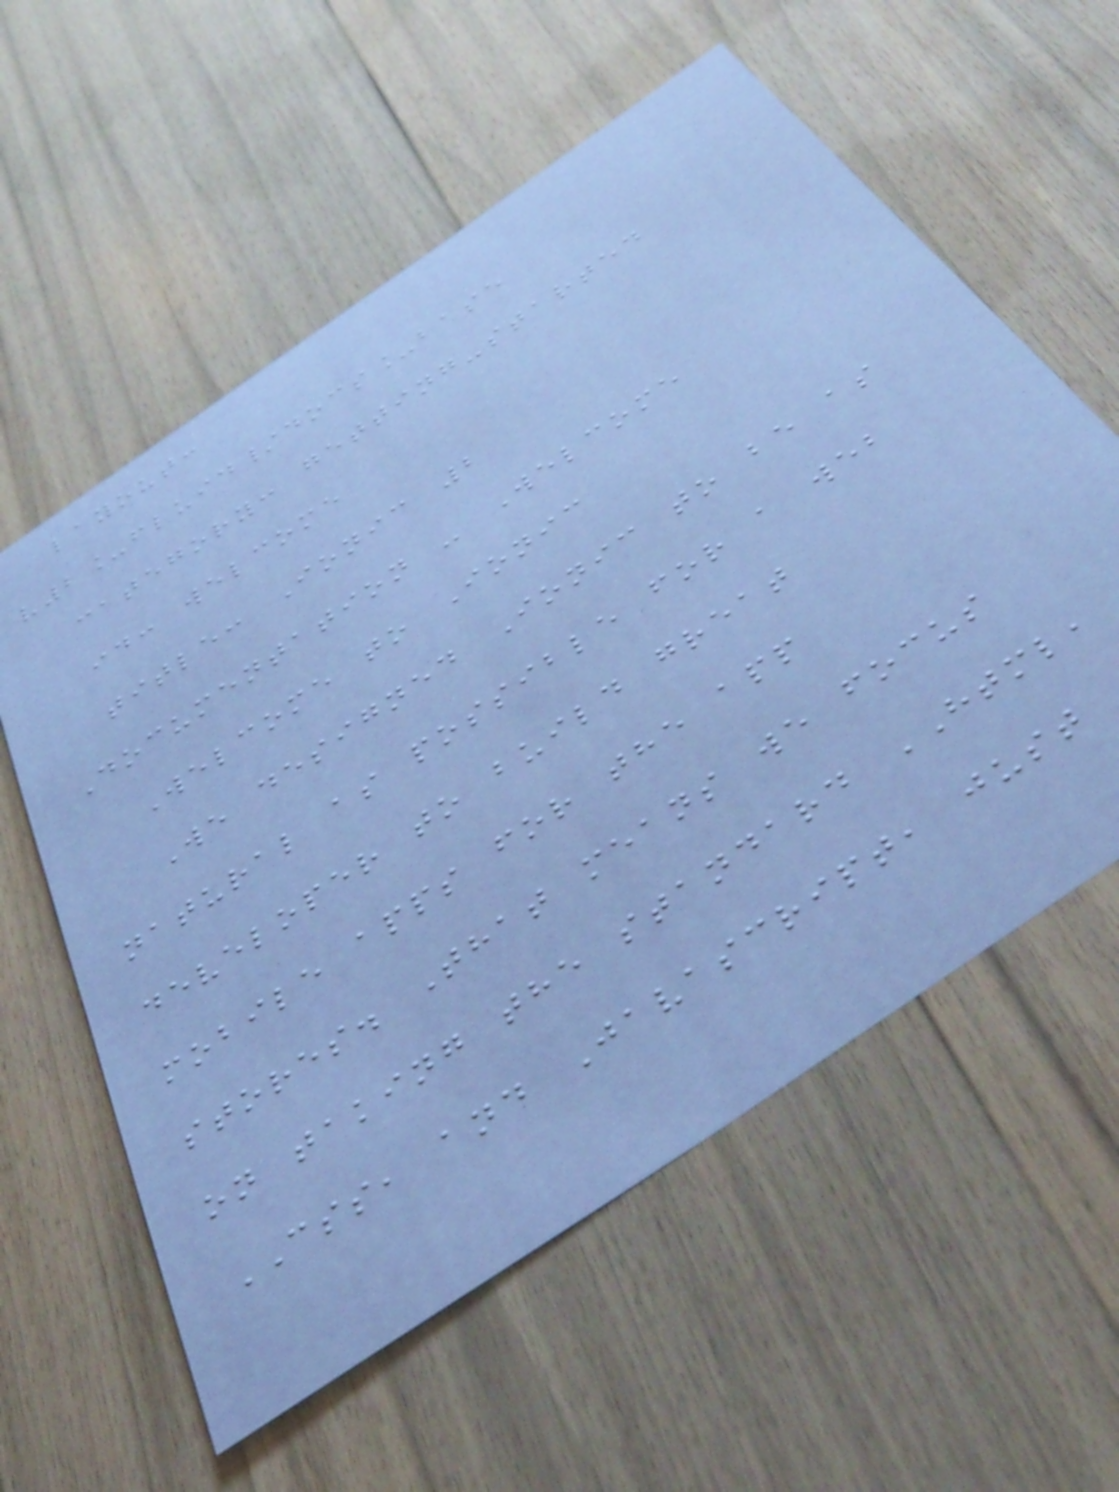layout:
v2_fluid/docs_base
category: getting-started
id: welcome
title: Ionic 2
Documentation - Welcome
Welcome to Ionic
We designed Ionic to be as
natural as possible for a web
developer to build great
mobile apps for the app
stores. That means we focus
on taking the standard HTML,
CSS, and Javascript, just
